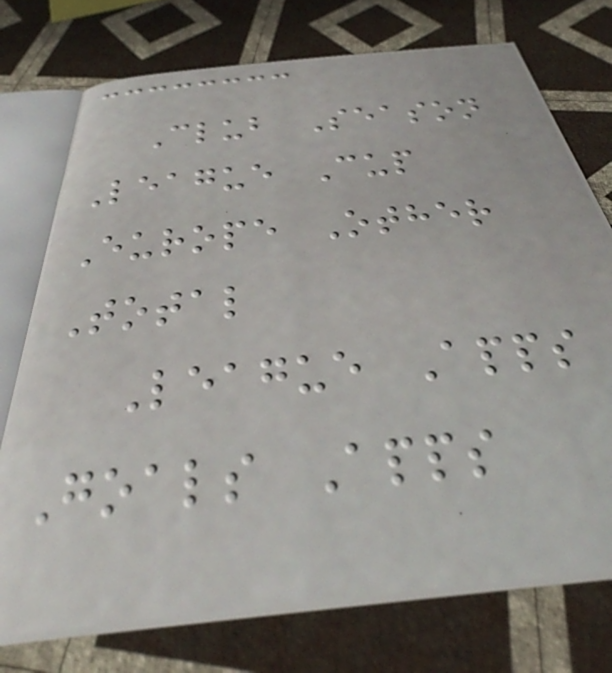Club Season
League Cup
Europe Other
Total
League Apps
Goals Apps
